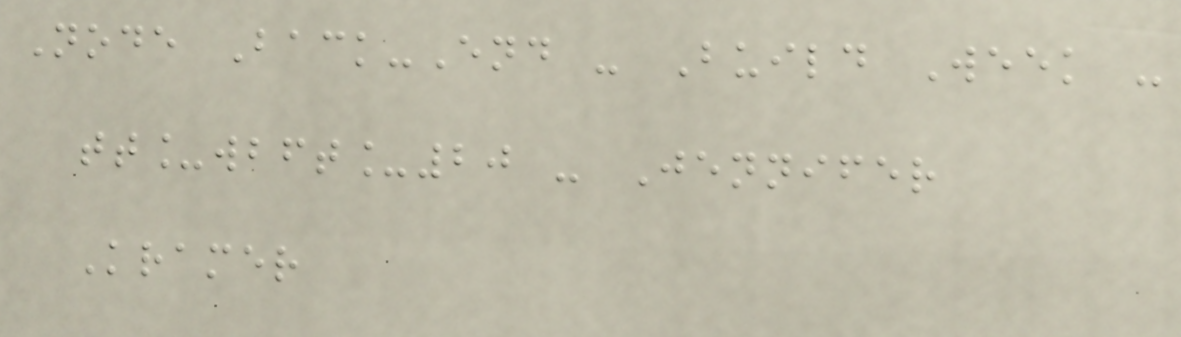Node Back-End - Build Week -
tt_wbft_20 - Jennifer
Kramer
